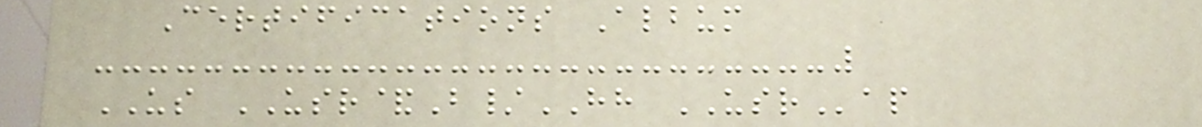Certifications Album
US USR&B/HH USRap
